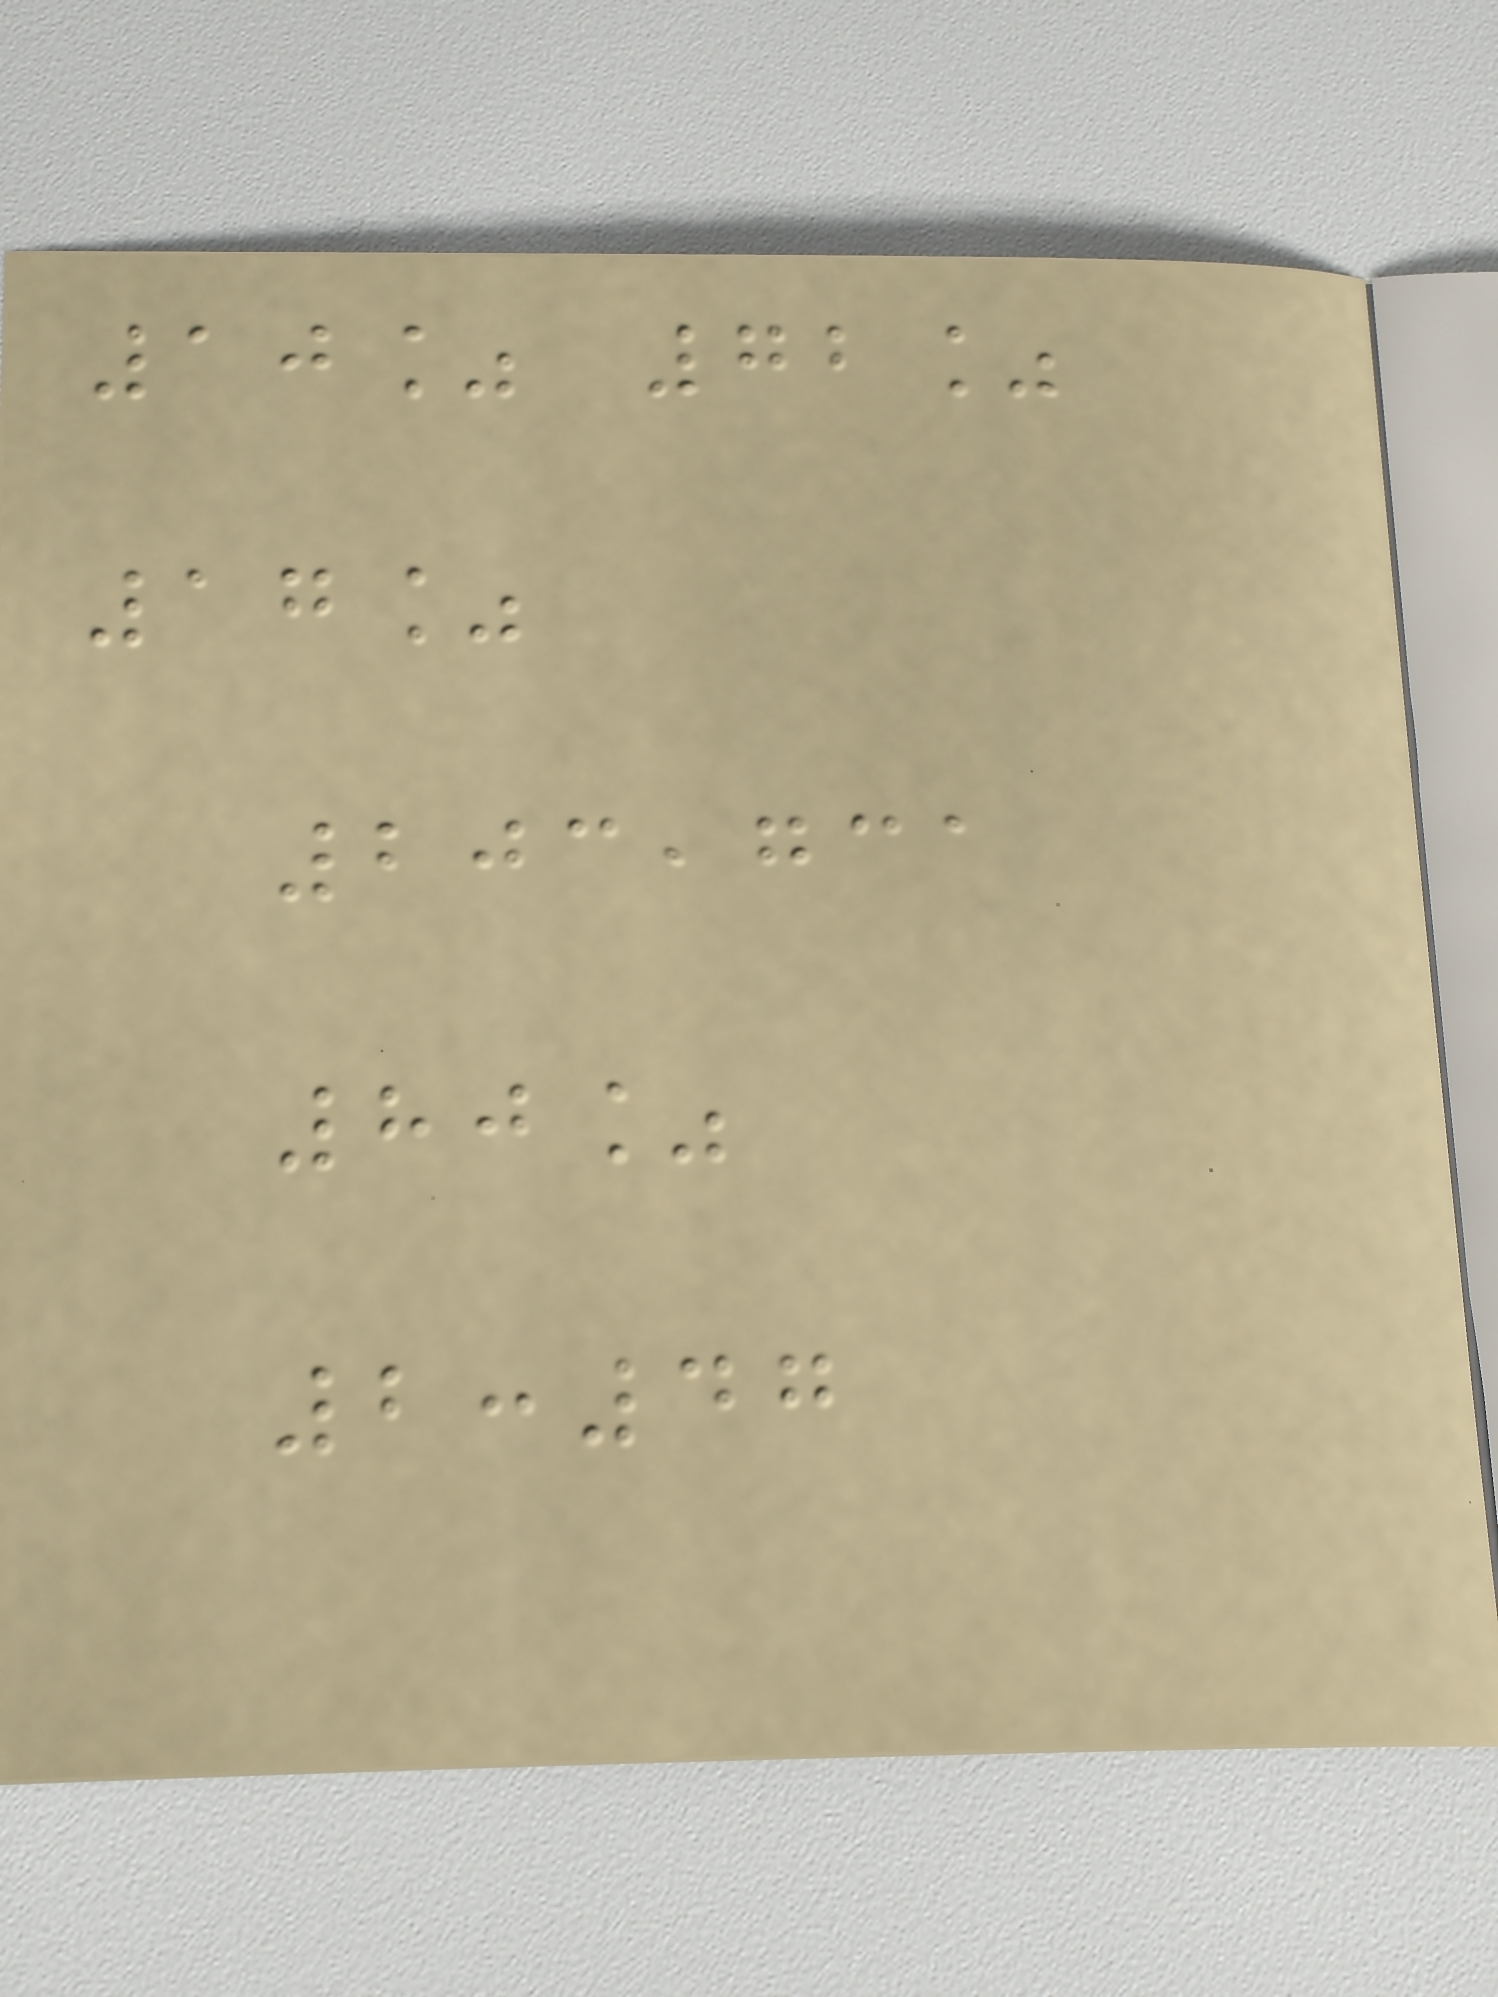10% 72%
17%
203,731
80%
2:47
